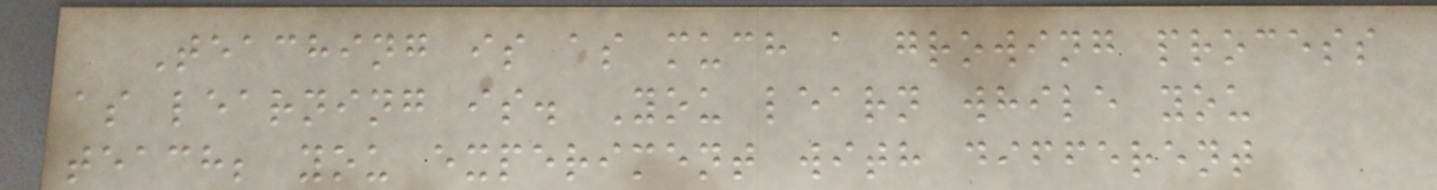Teaching is as much a growing process
as learning is. You learn while you
teach; you experiment with different
